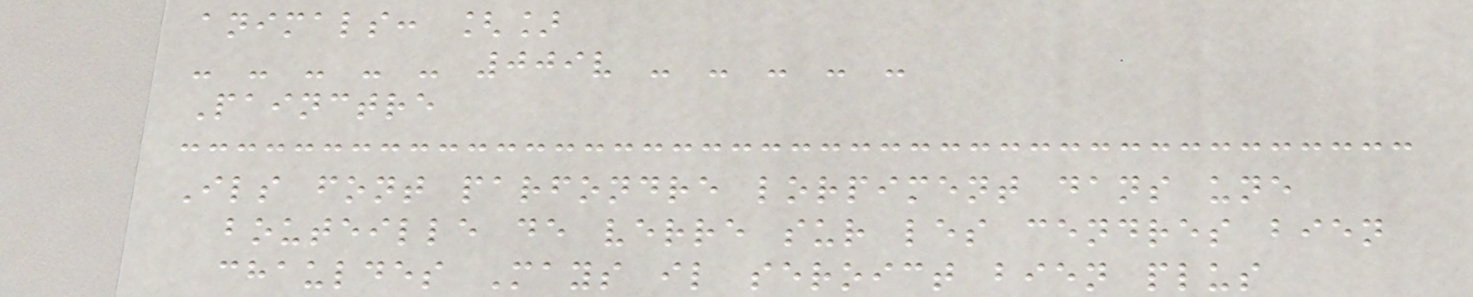animals: []
- - - - - 009v - - - - -
Painctre
Ils font parfondre lorpiment dans une
bouteille de verre sur les cendres bien
chauldes Mays il seroict bien plus
